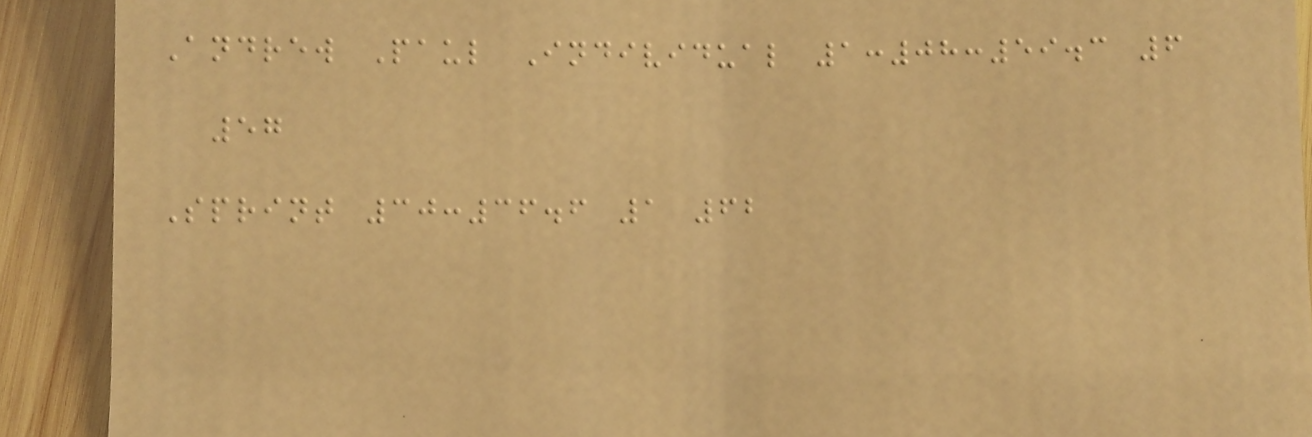Andrew Paul Individual 1:08:59.3 6
57
Sprint 30:36.6 1 62
